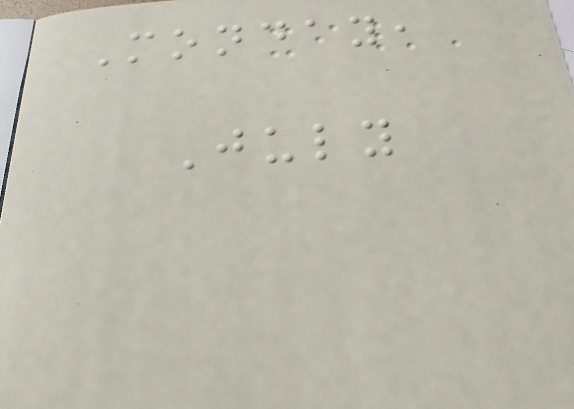Monday,
July
